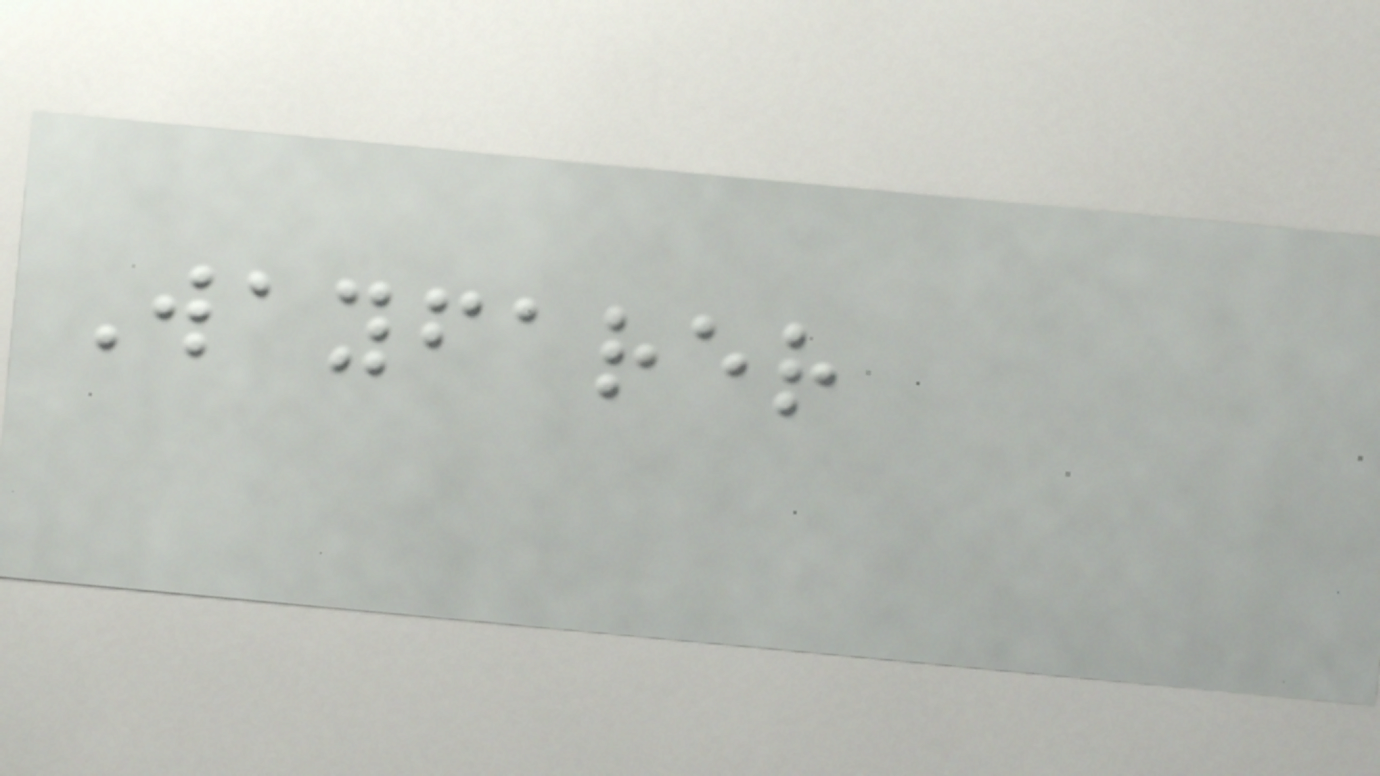Wayfarer
